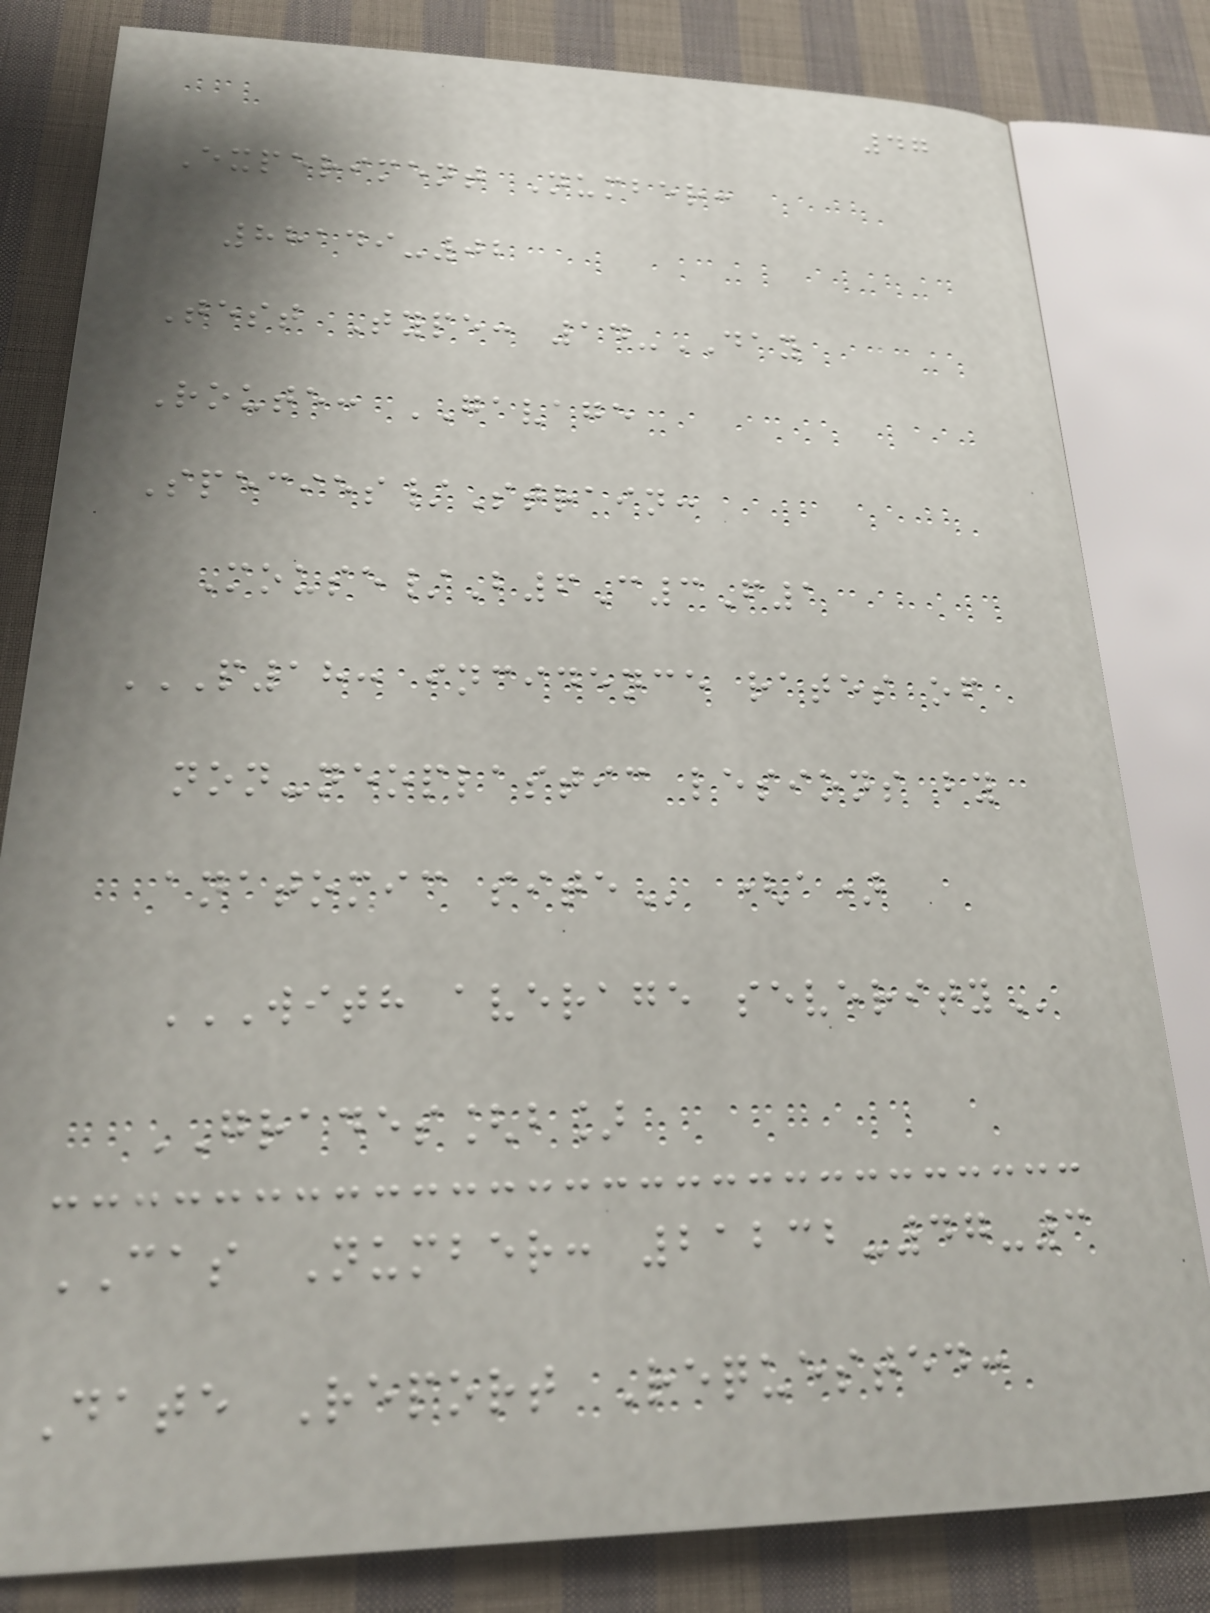47
Experiment Number:
88149-02
Test Type: 14-DAY
Route: GAVAGE
Species/Strain:
Mouse/B6C3F1
P18: INCIDENCE RATES OF
NON-NEOPLASTIC LESIONS BY
ANATOMIC SITE (a)
WITH AVERAGE SEVERITY
GRADES[b]
CAS Number: 21232-47-3
Date Report Requested:
